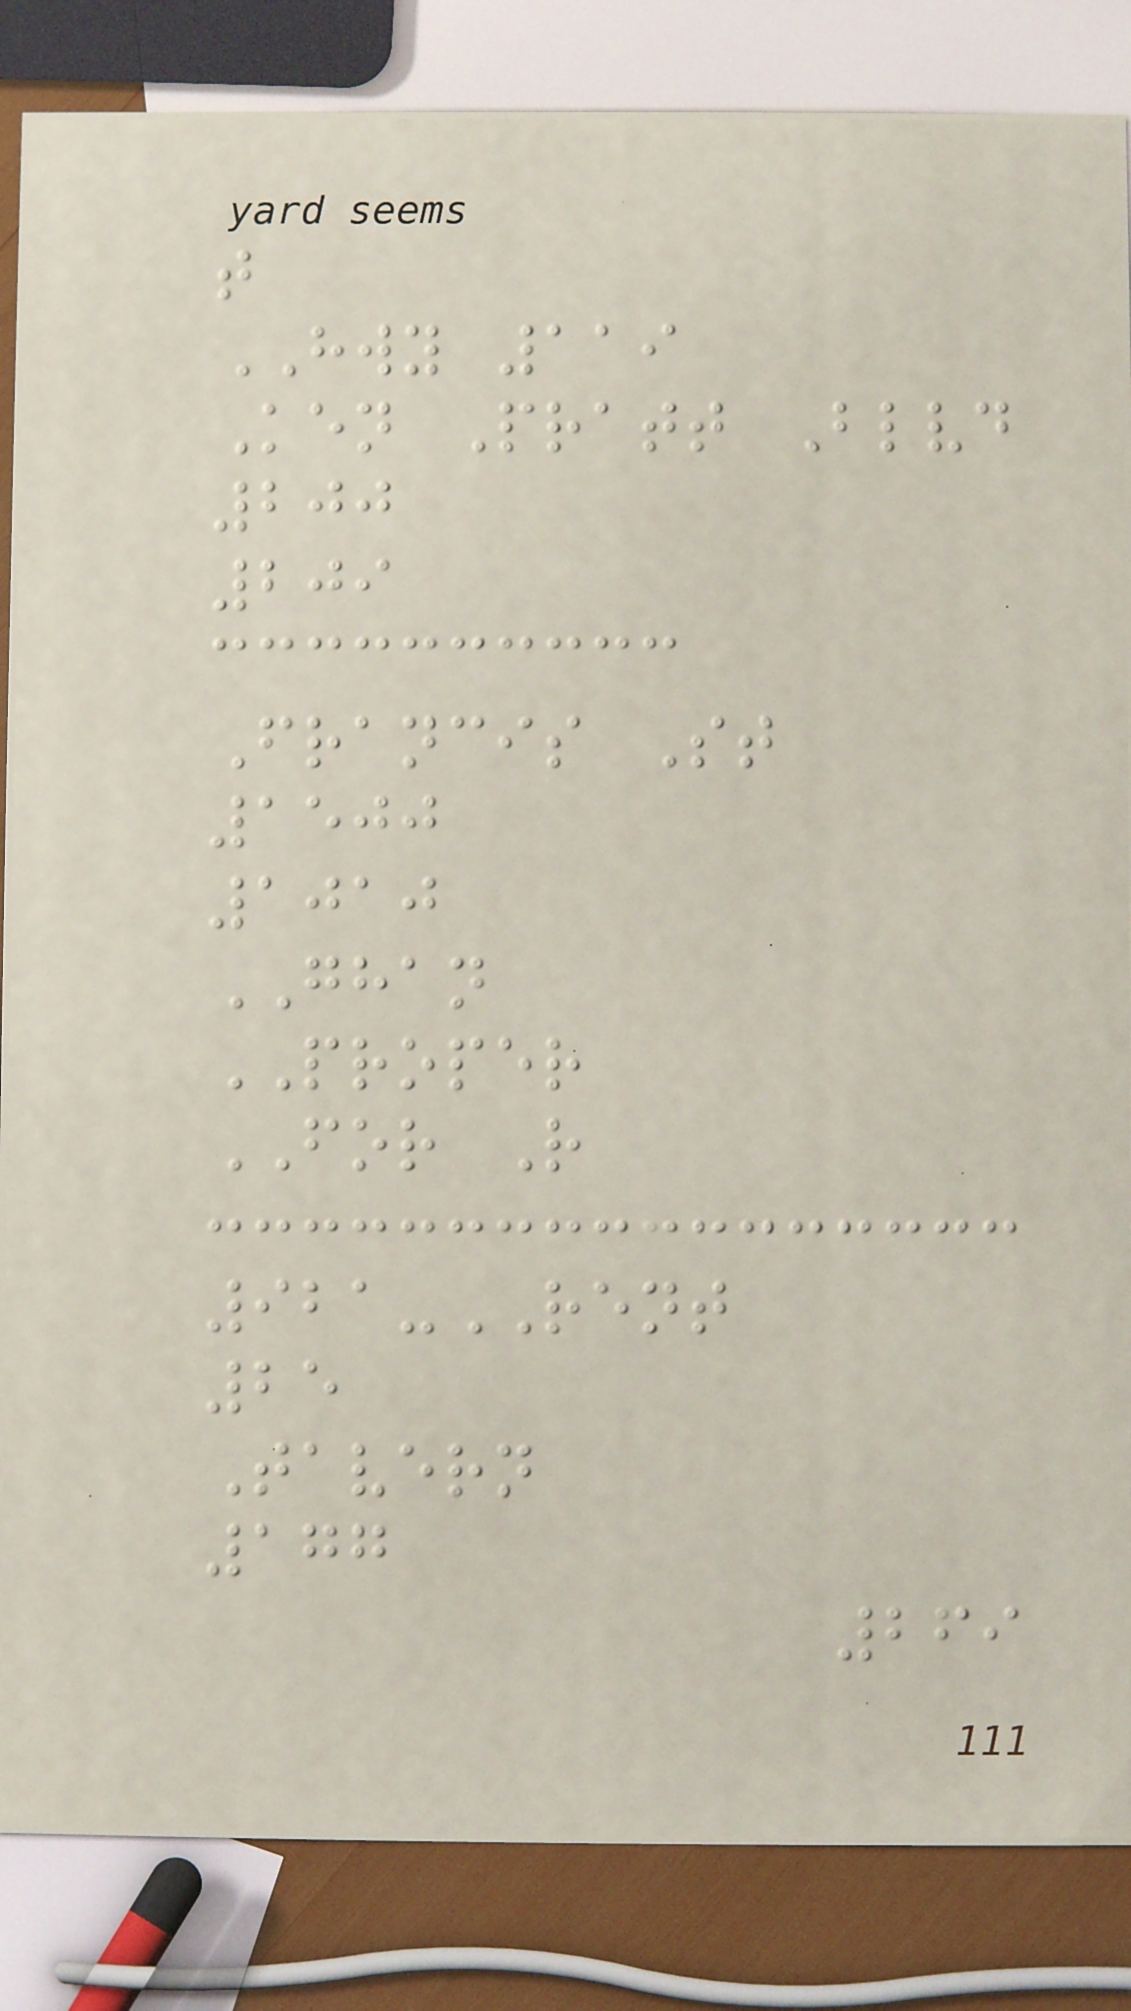t
HWY 119
Ken Pratt Blvd
200
209
Francis St
1500
1010
GHAN
PROPER
FOR R
921-RENT
25
Tavern
177
269
